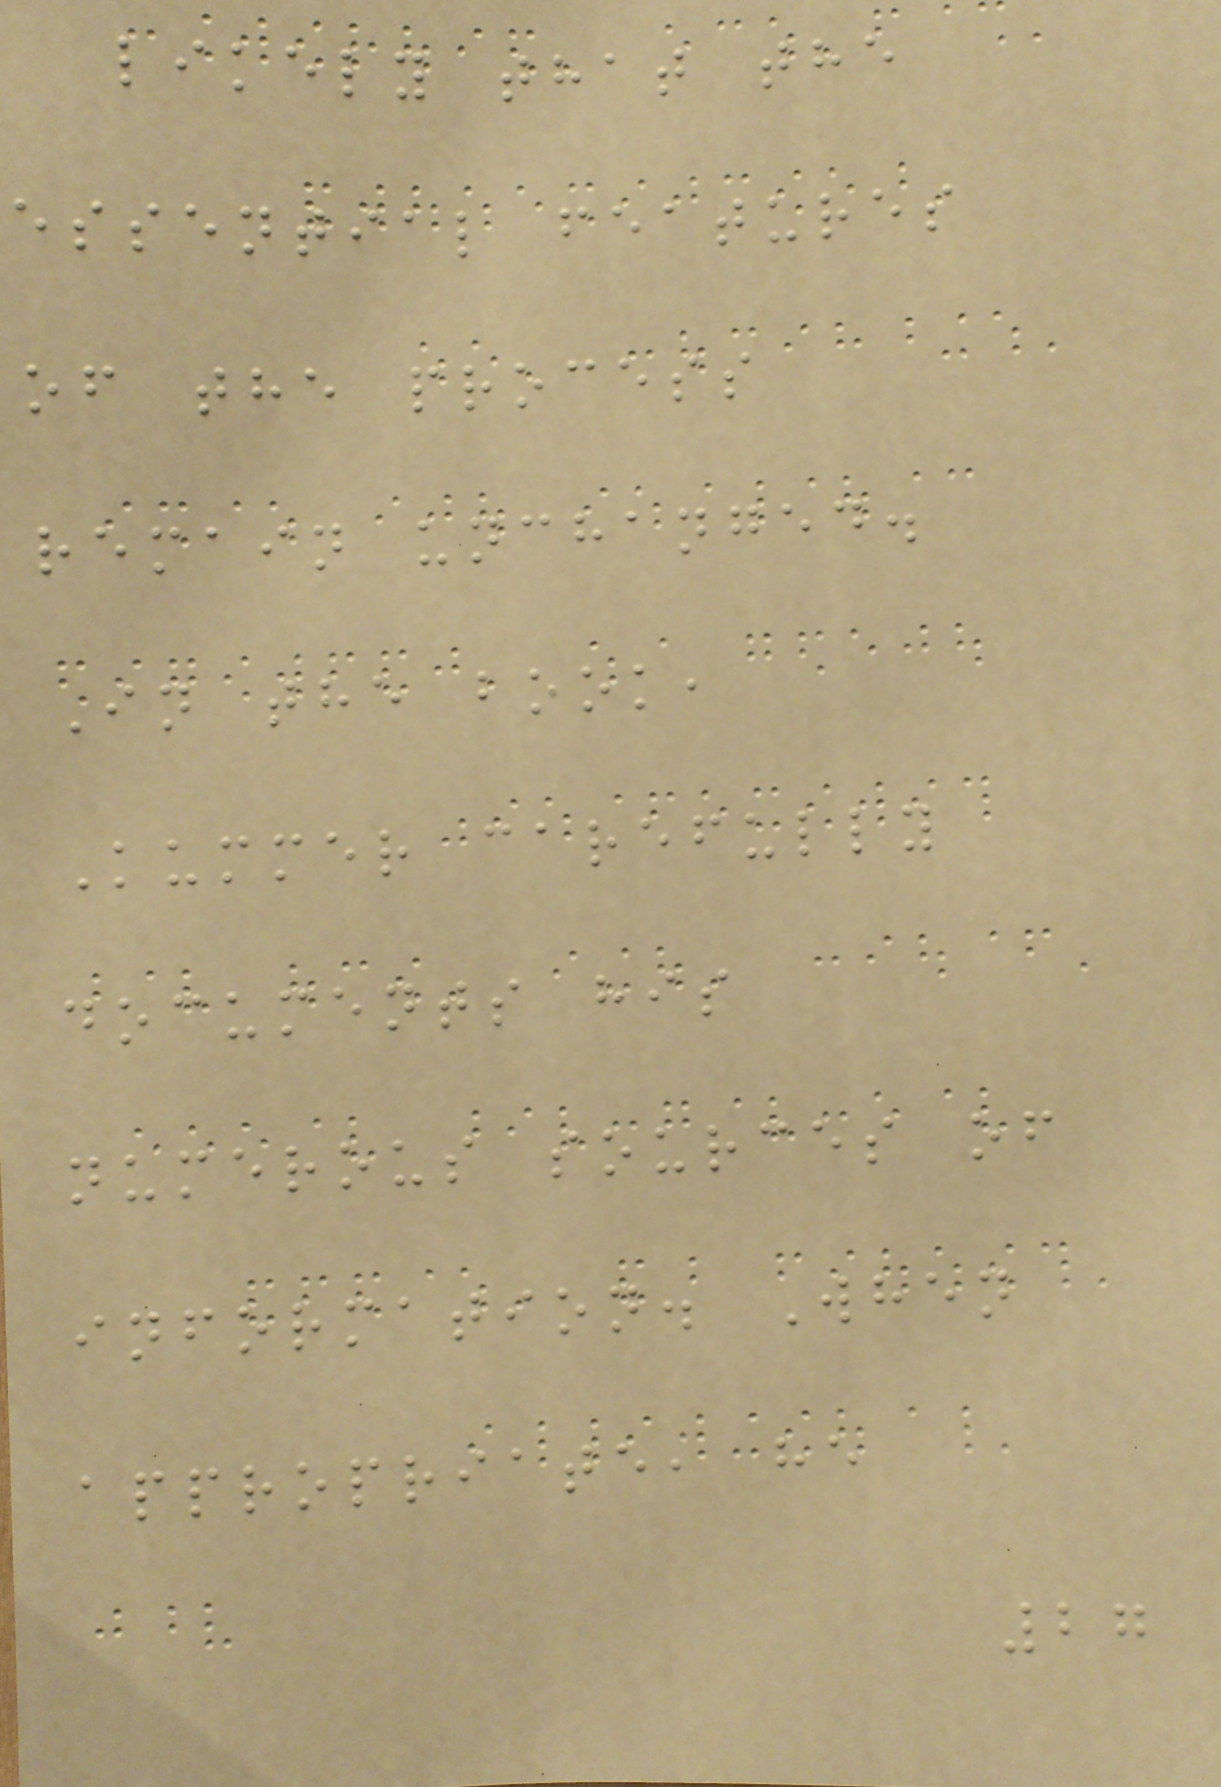likely that the
essential features
of the process
remain unchanged.
In the book,
Kummer carefully
documents his
numerous sources of
information. When
appropriate, he
27
